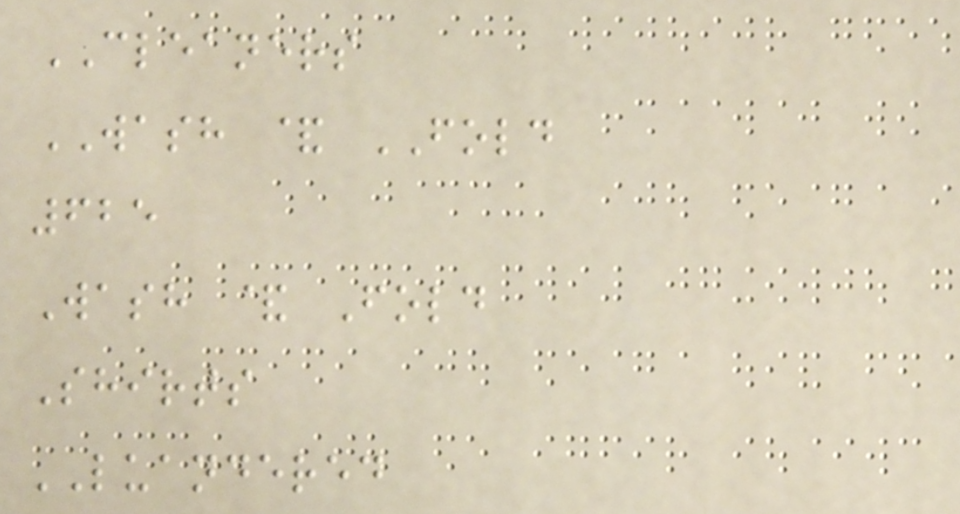CLEANERS
WASH & FOLD
625
Wash & Fold
Shirts
LUANDERED
